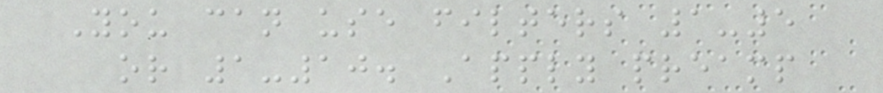You can use filters 1-5
or 1-10. Apply preamp
